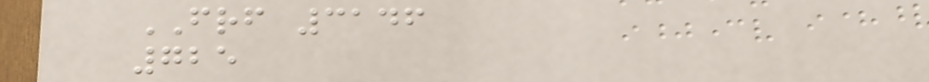FRF 3146
725
